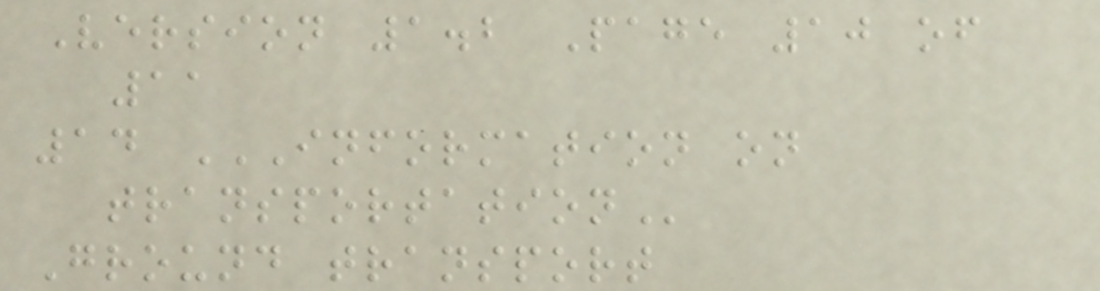Version 1.2 Page 10 of
11
14 INFORMATION ON
TRANSPORTATION
Ground transport
